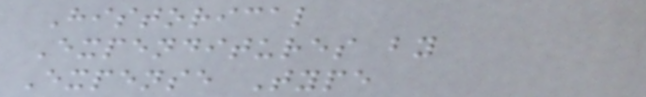Historical
Expenditures by
Expense Type
